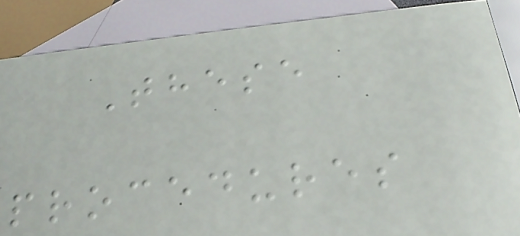These
procedures
